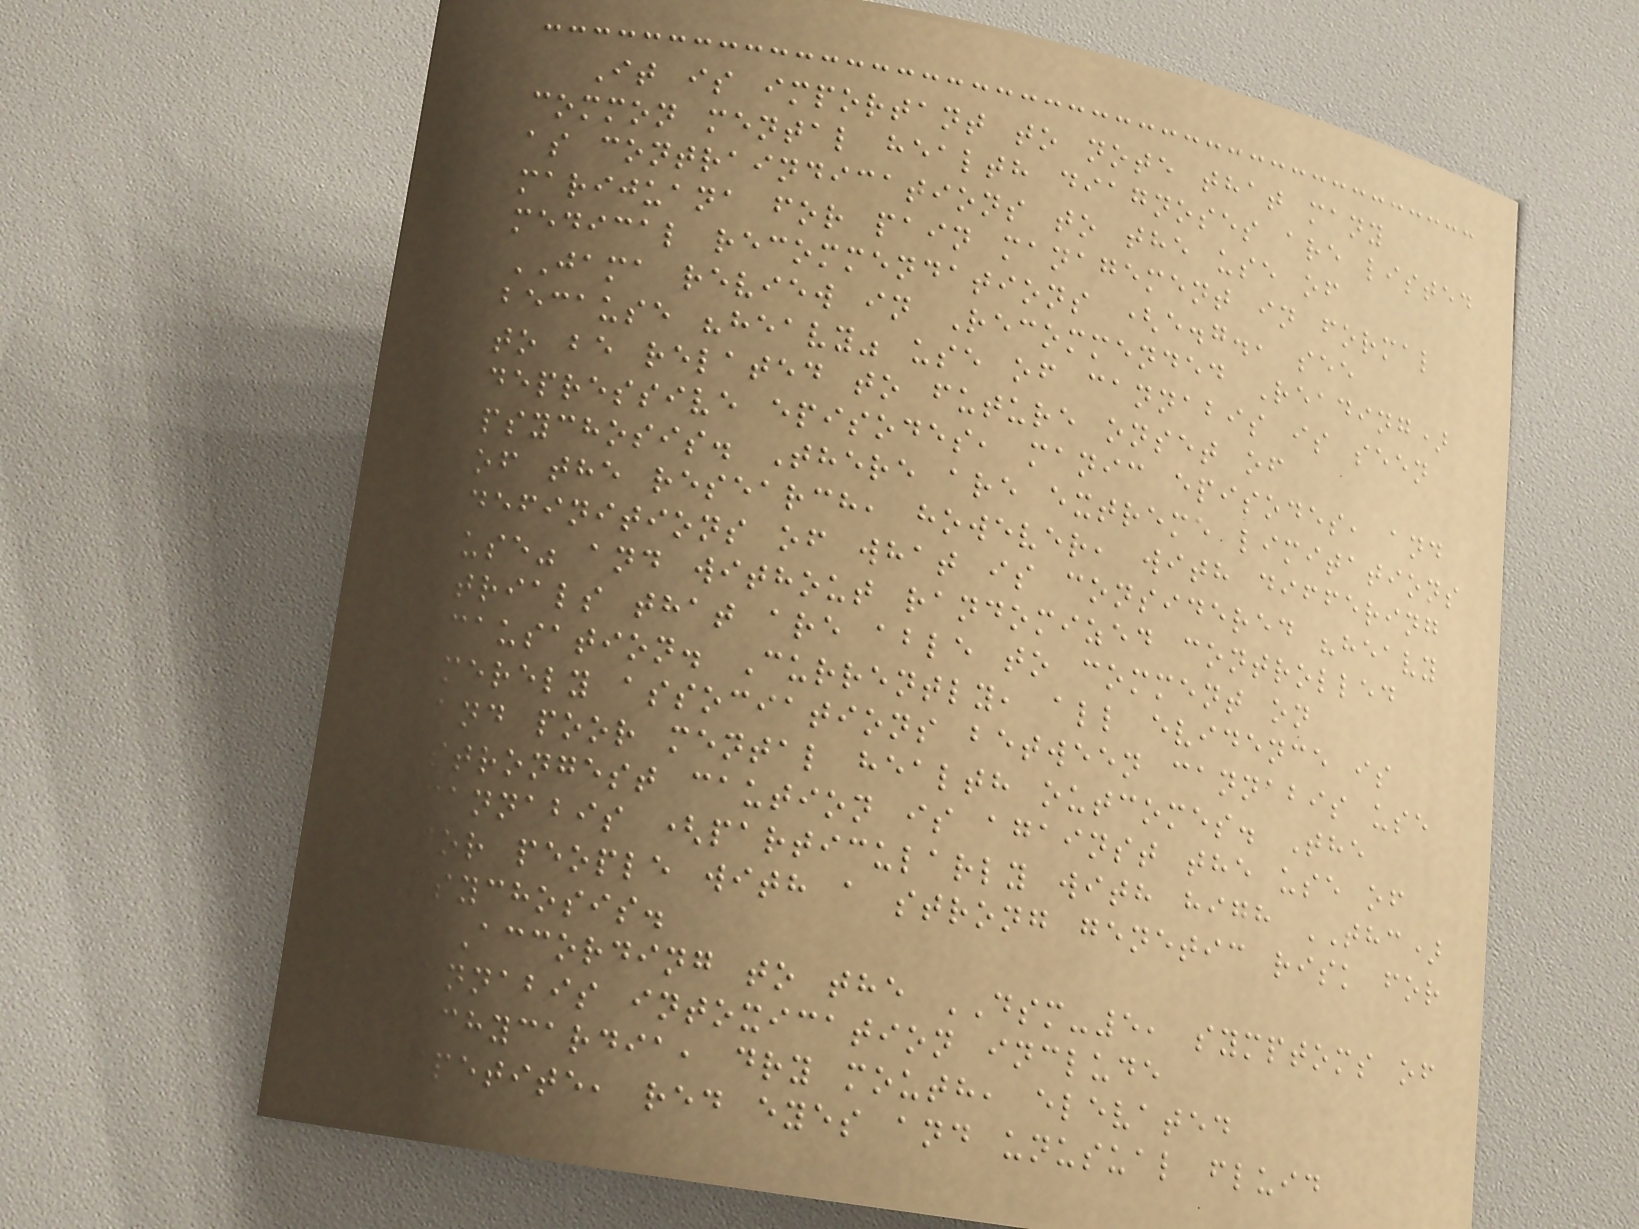It is important to note that many
common mental health diagnoses are listed
as contraindications to the use of
marijuana for pain management in formal
medical recommendations (e.g., see
JAMA review in Recommended Reading)
because "heavy" use of cannabis is seen
to be related to future onset of
depressive episodes, manic episodes, and
psychosis. There are extreme limitations
of the research, however, with differing
definitions of what is considered "heavy
use" and without randomized controlled
trials that are able to comment on
causation. Currently, all evidence is
merely associations between cannabis use
and poor mental health outcomes. The
strongest caution is against the use of
cannabis (particularly with high THC)
for people with a strong genetic risk for
psychosis.
According to the DSM-5, symptoms of
cannabis intoxication include
tachycardia, dry mouth, elevated
appetite, red eyes and unusual fluid
